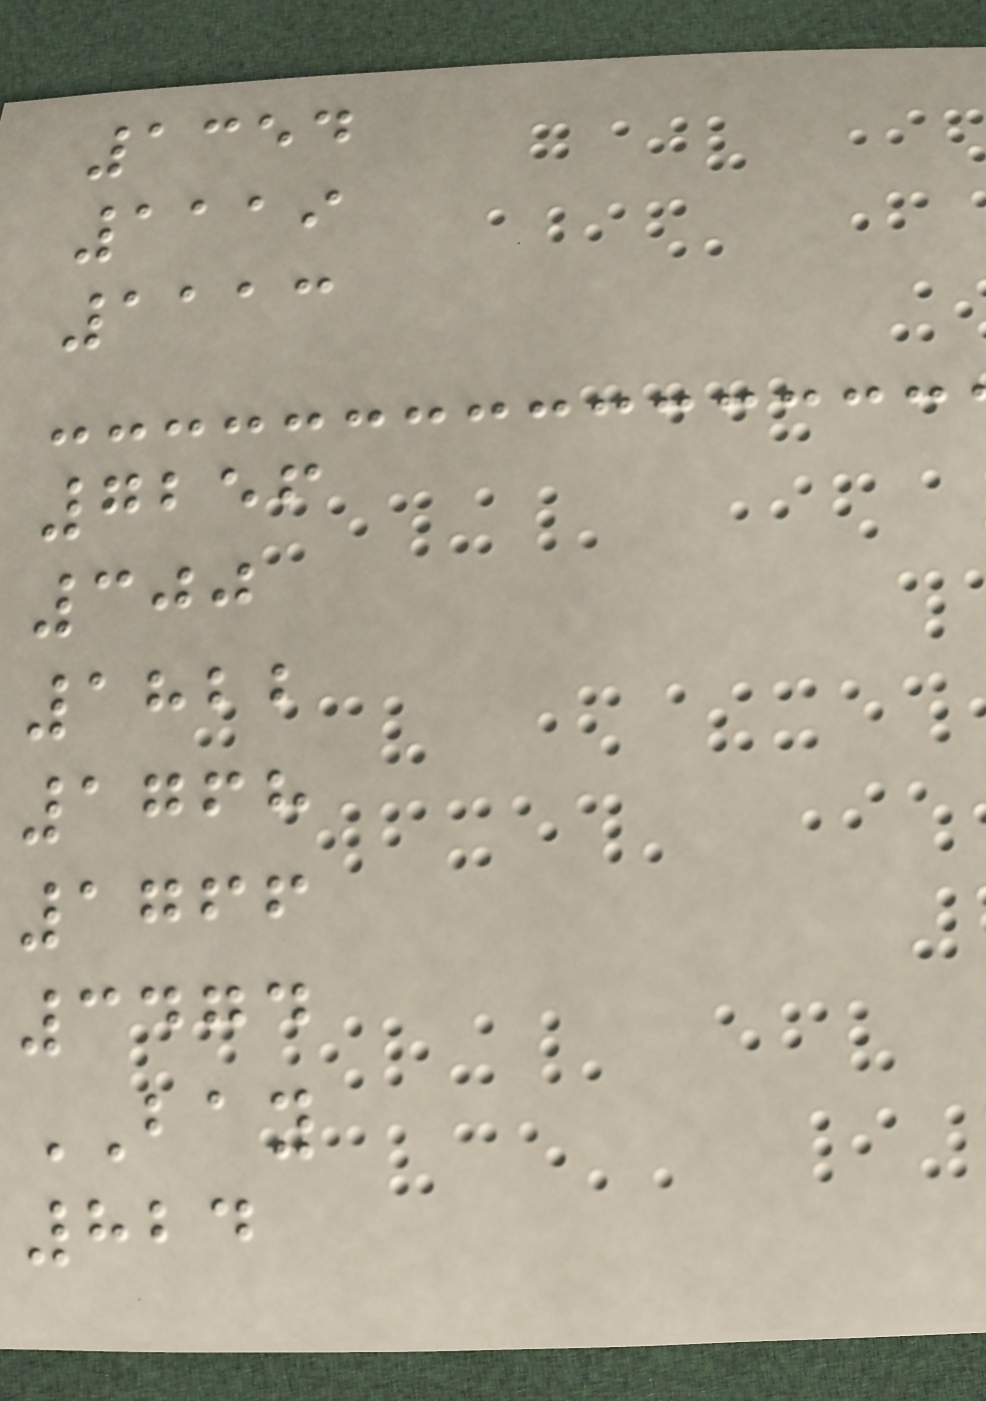1354
1119
1113
7256
300
1822
1768
1766
3474
BAY
824
